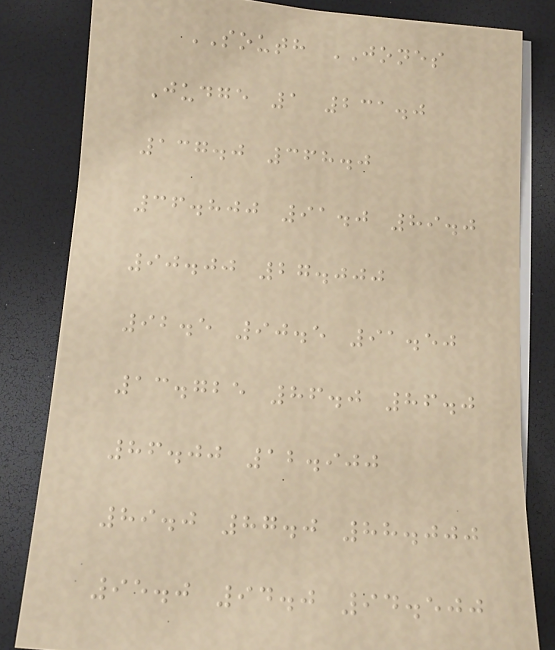SOUTH JONES
Judge 1 231.0
137.0 368.0
36.800 91.0 89.0
90.00 27.000
92.5 90.5 91.50
13.725 86.0 86.0
86.00 12.900
89.0 87.0 88.000
95.0 94.0 94.500
